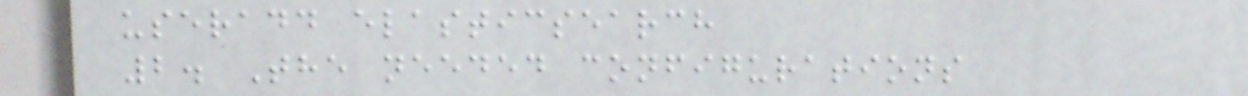useradd elasticsearch
2. The needed configurations
